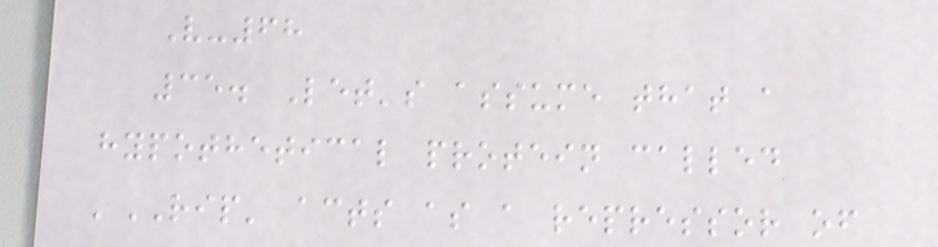V-68
35. Let's assume that a
hypothetical protein called
'RIP' acts as a repressor of
